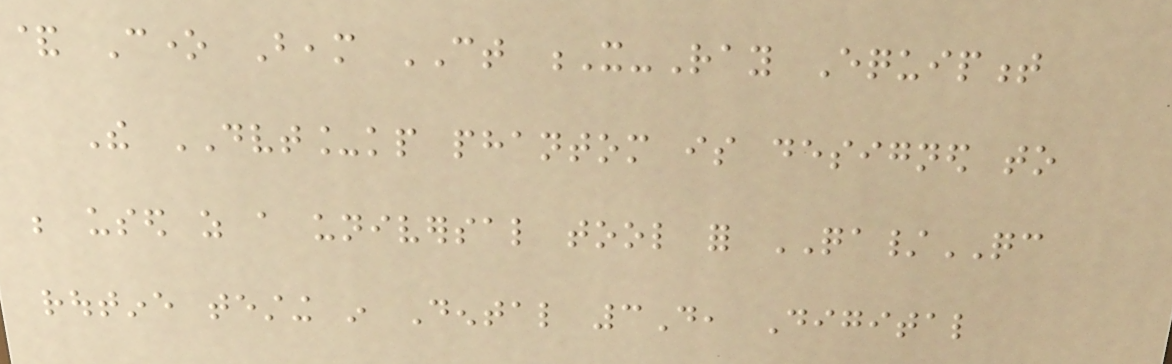& Cone Beam CT X-Ray Equipment
The DVT_kp phantom is designed to
be used as a universal tool for QA/QC
routine testing in Dental 3D, Digital
